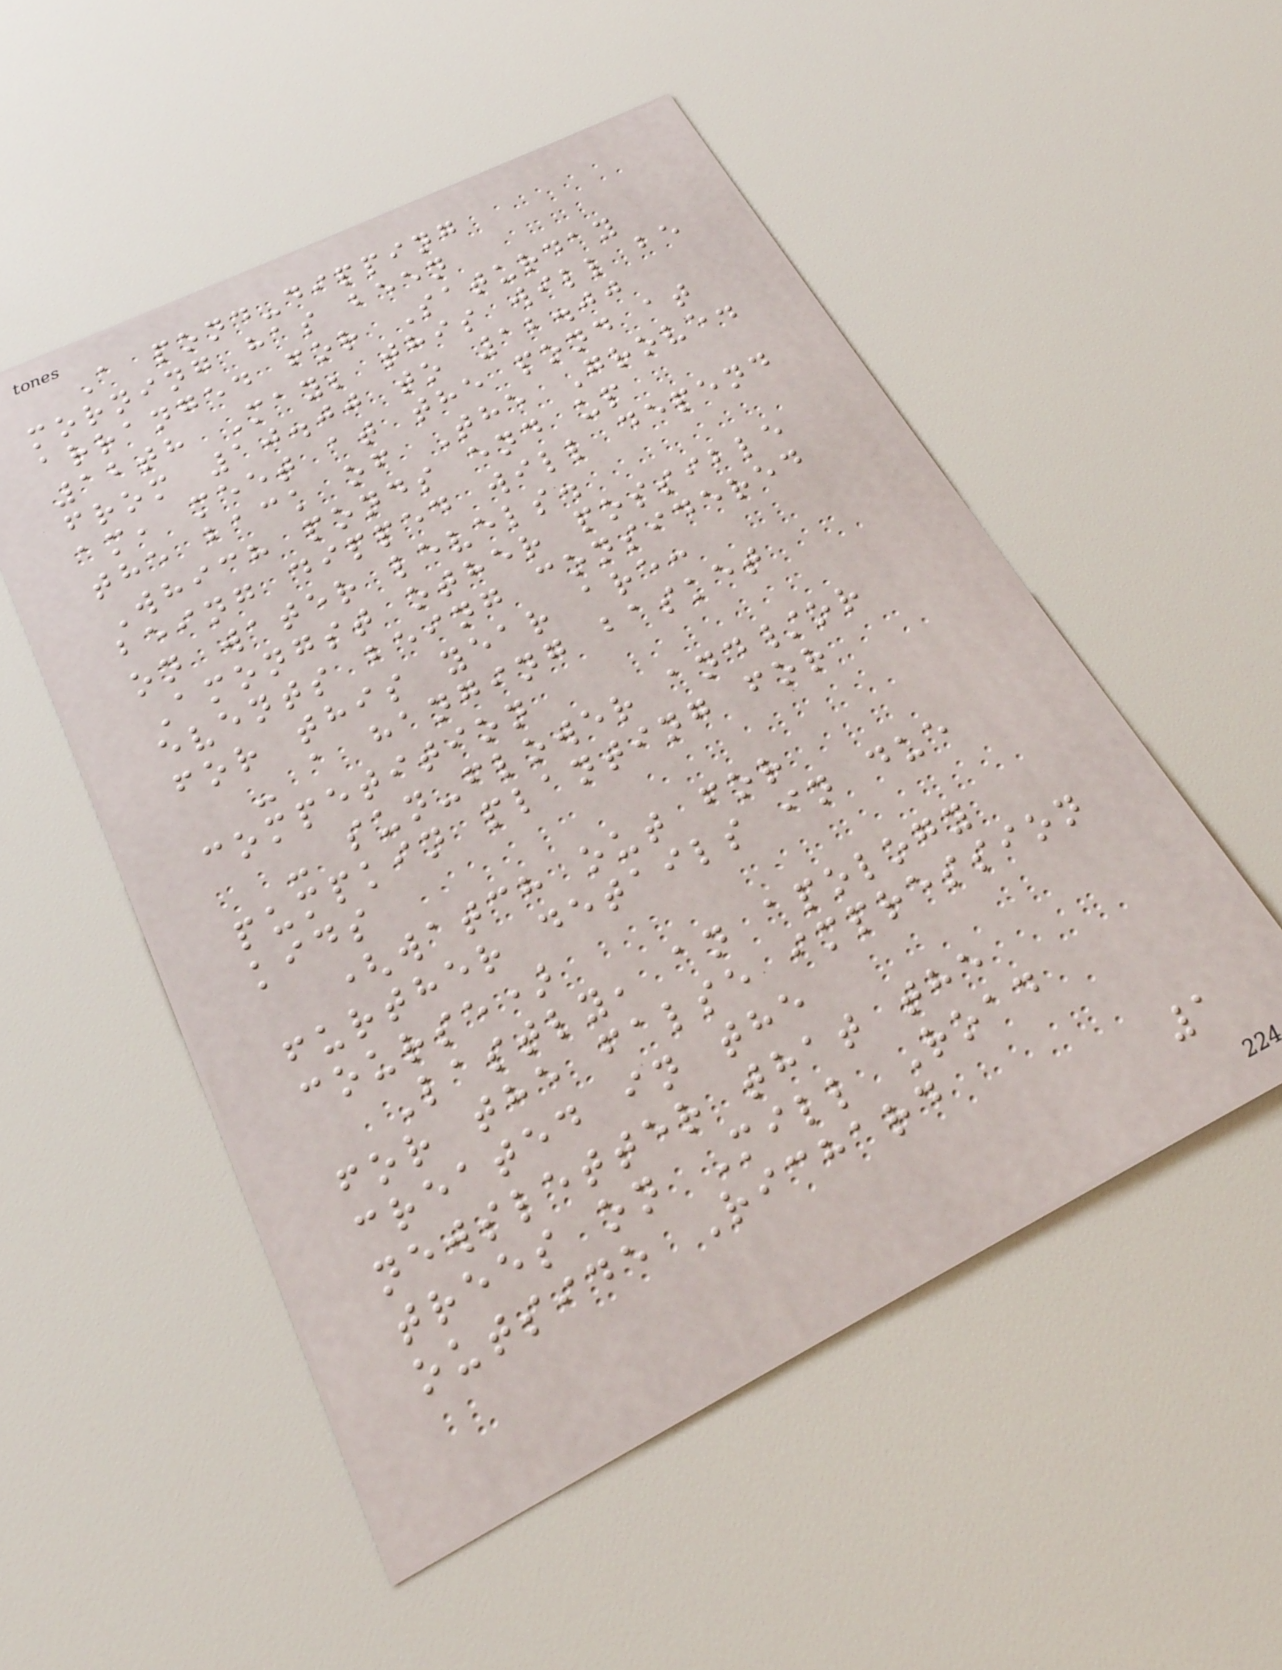A pond-dipping
morning has been
arranged for Saturday
12th May; this will be
from 10.00 to 12.00
am, meet at the pond at
the back of The Grove.
Which ponds end up
being dipped will depend
on water levels.
Amongst other possible
events being considered
for this year are:
- a hanging basket
competition
- sun-flower and/or
pumpkin planting for
kids
(watch out for
further details in due
course)
Lastly, an apology
for the false impression
created in the
newsletter that the
trees on Mill Road
outside Richard
1
